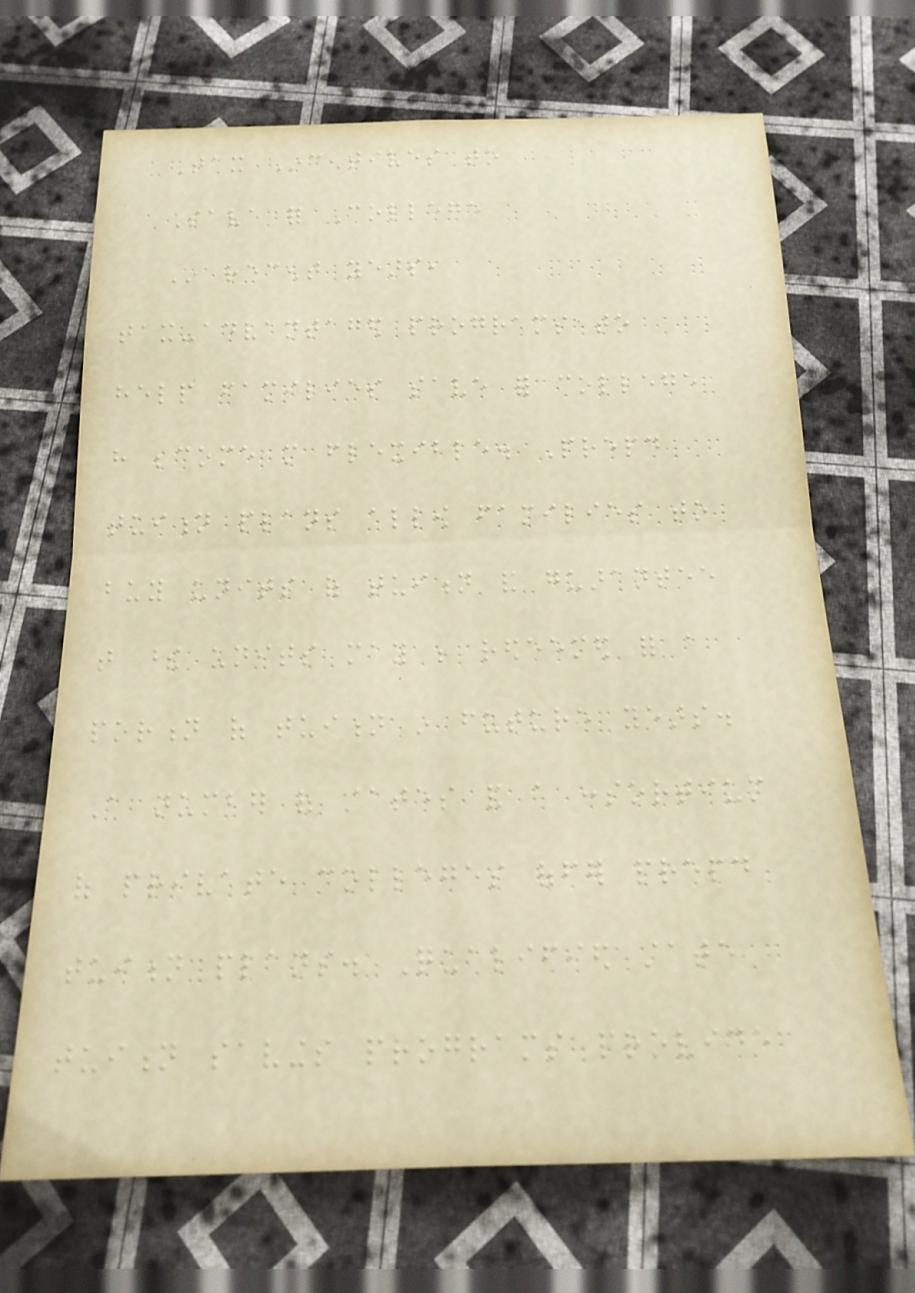Tax Incentives to
Save for College
In recent years,
tax-advantaged programs to
help families save for college
have become more flexible. Prepaid
tuition plans allow families to
buy units of tuition and guarantee
that these units may be redeemed for a
portion of tuition in future years.
A number of states and a consortium
of private colleges offer prepaid
tuition plans. Qualified state
tuition savings programs provide
